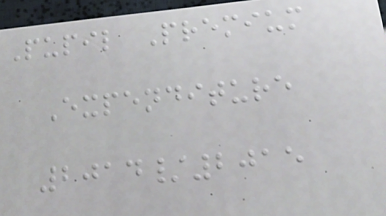Pupil Premium
Expenditure
2014/2015
